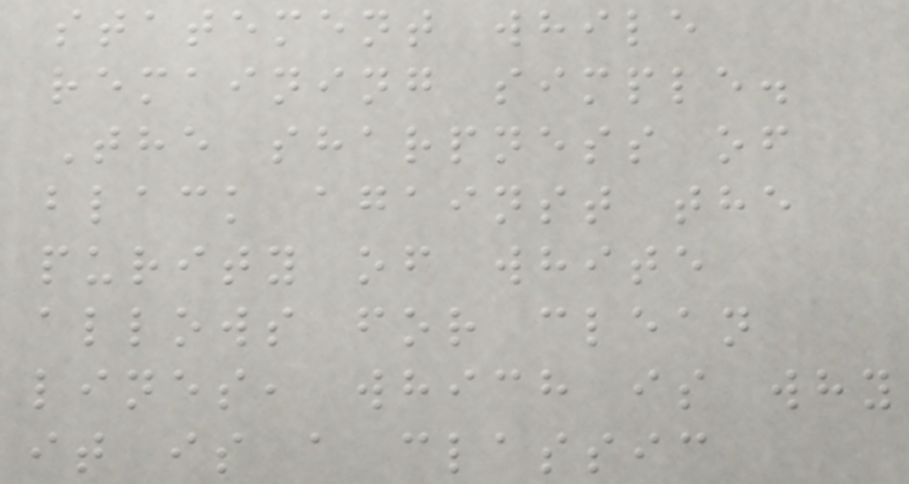statement while
remaining simple.
The sharpness of
black against the
purity of white
allows for clean
lines, which is why
it is a classic
